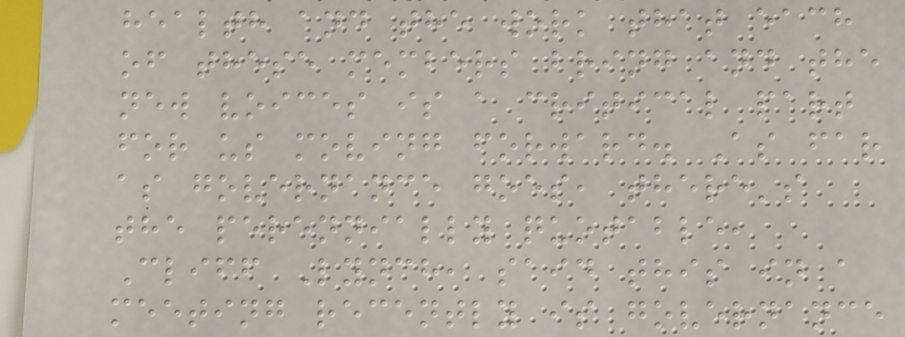health and the work that each
of these members bring and the
new voices is a critical part
for us moving forward. As far
as governance goes, there's
the perennially quotable,
Cliff Lynch, said this in a
meeting recently is governance
